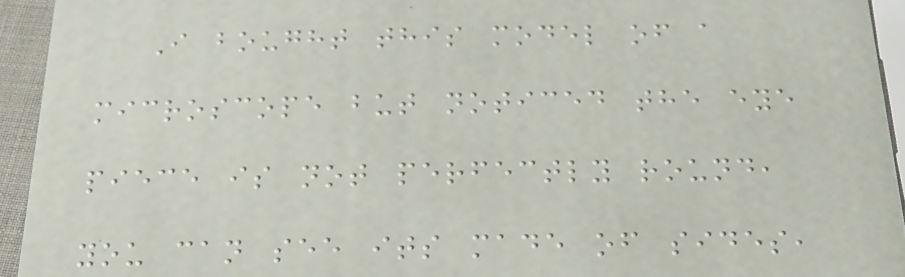I bought this model of a
microscope but noticed the eye
piece is not perfectly round,
you can see its made of sides,
